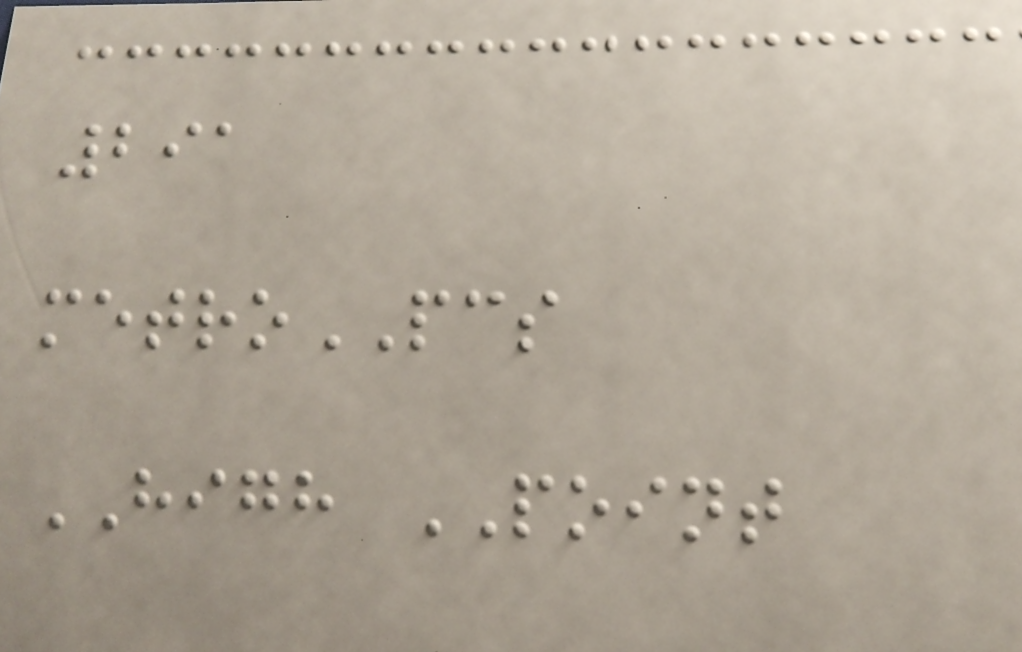291
metroPCS
HIGH POINT
